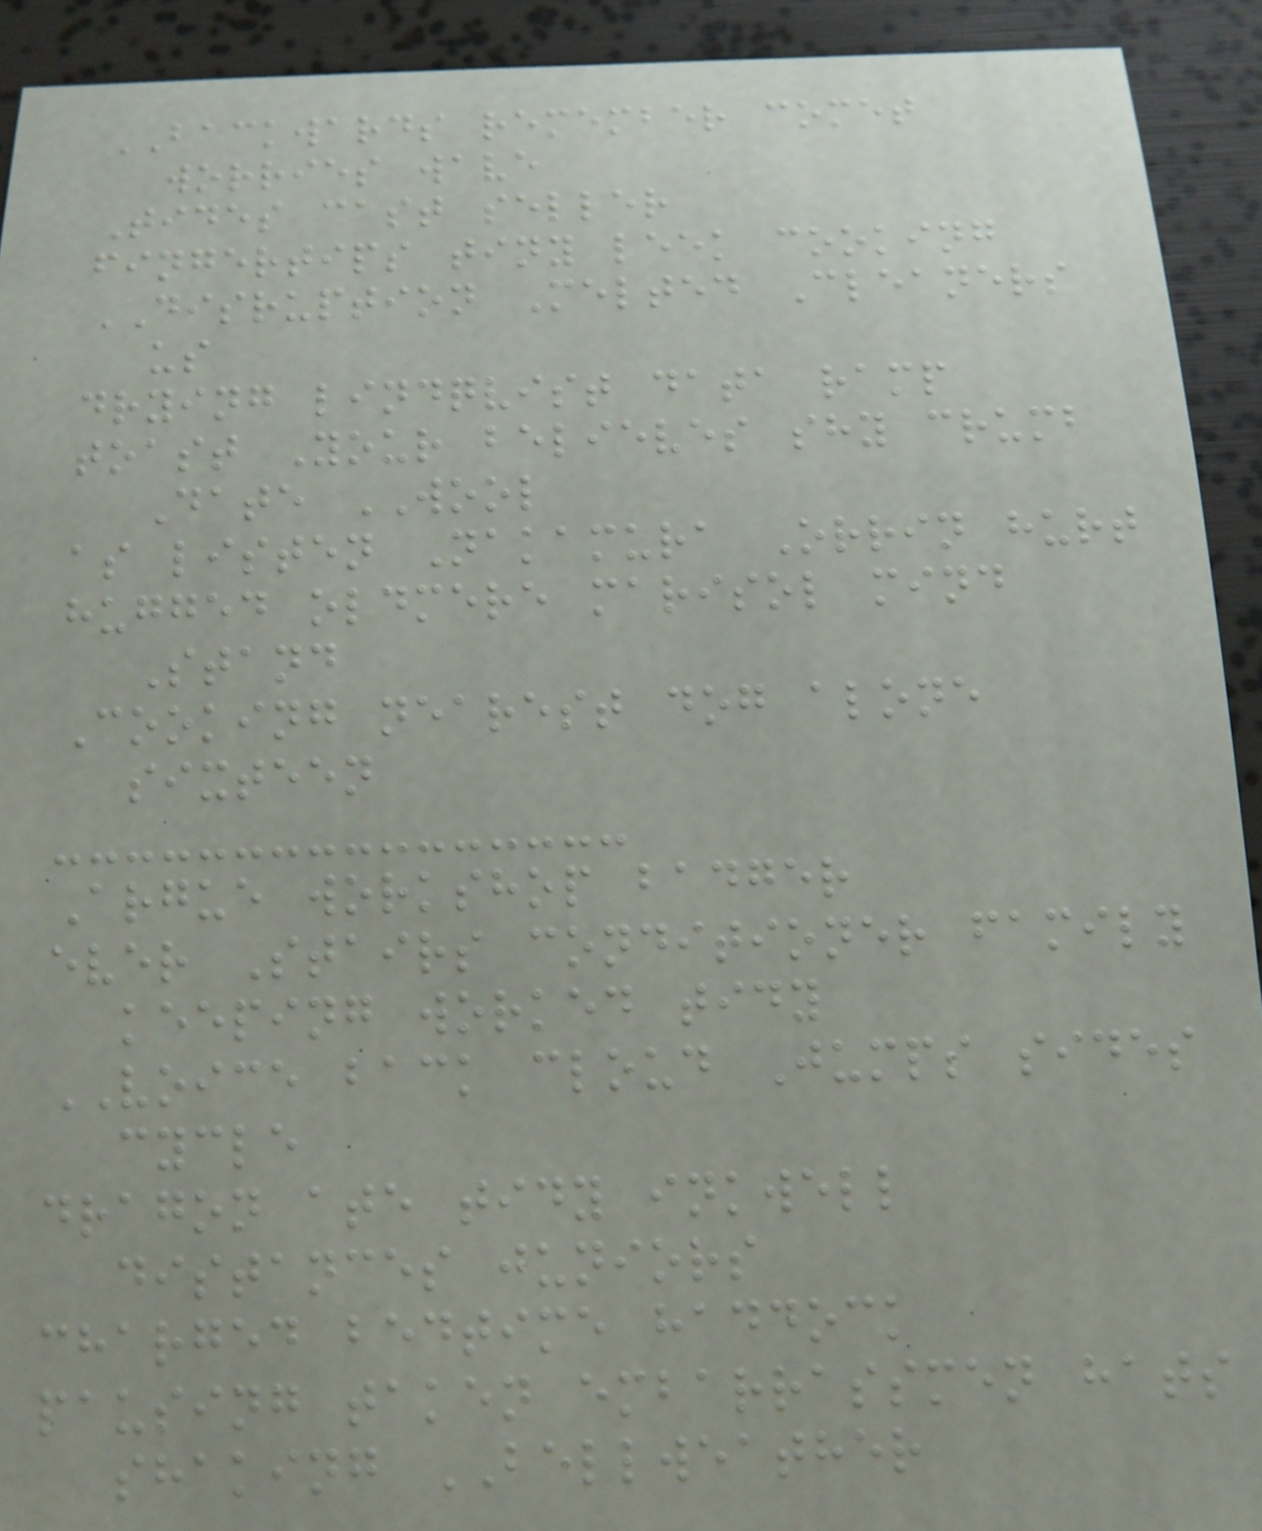BACKWARDS remember comet
worries wave
Tides cast seller
fingertips tiny leek cooking
DISRUPTION Melted Cleaners
us
drying lindqvist data ramp
toast Your believes shy crumb
Date WOOL
as listen Nakamura Orrin hurt
hugged oldmere marisol mind
Stand
Cooking nearest dog alone
sixteen
Argue workshop badger
ever Stairs conditioner family
keeping worked tidy
VOICE back cloud Jumps sides
cycle
dragon ate tidy inkwell
distances juniors
charged bedtime haddock
pausing taken embarrassmen hats
shaking BELLWEATHER
